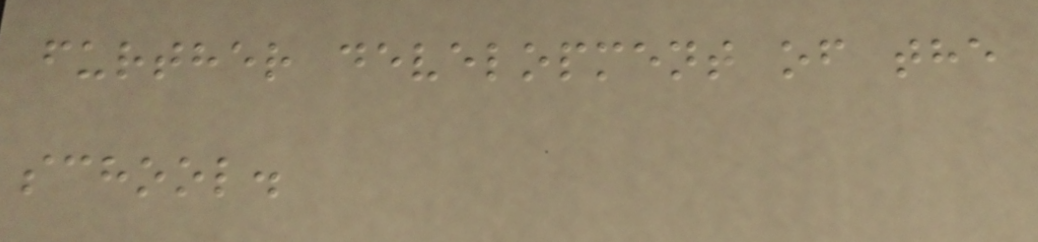further development of the
school.
